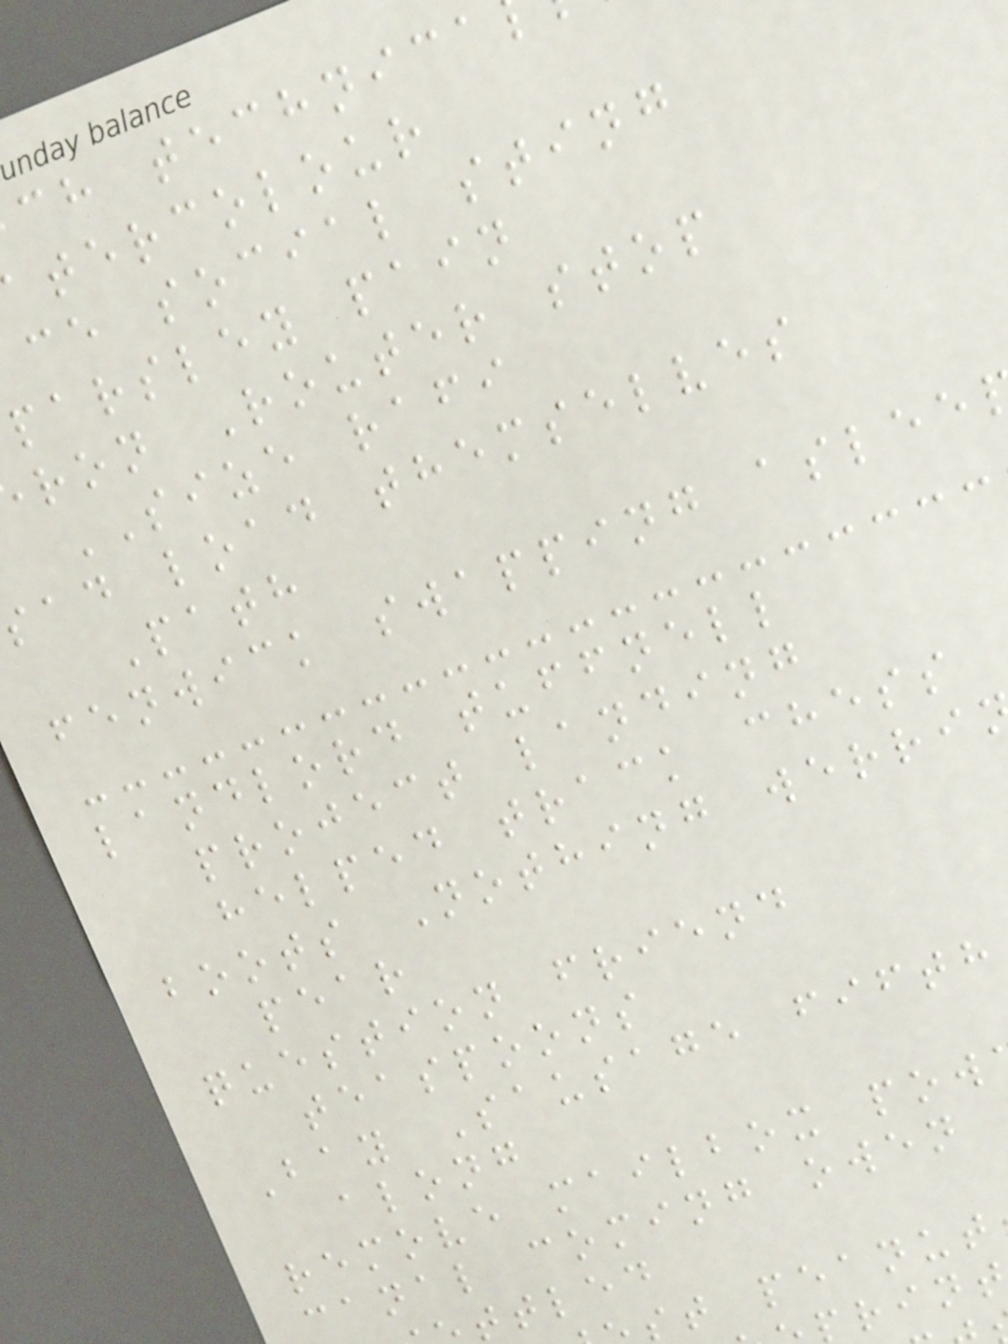ch technica
tercolour
ce social sting
parsley pain
ron Router stop
SIZE rafi
ad load themselves
Path
fenwick swapping aslee
landlord tuffnell
project landing
helped track chess
boots Nothing werri
pear
question friend
teaspoons
Bay Sausage fifth
along
remove mailbox pow
canal coming owen
ttled
st peanut
